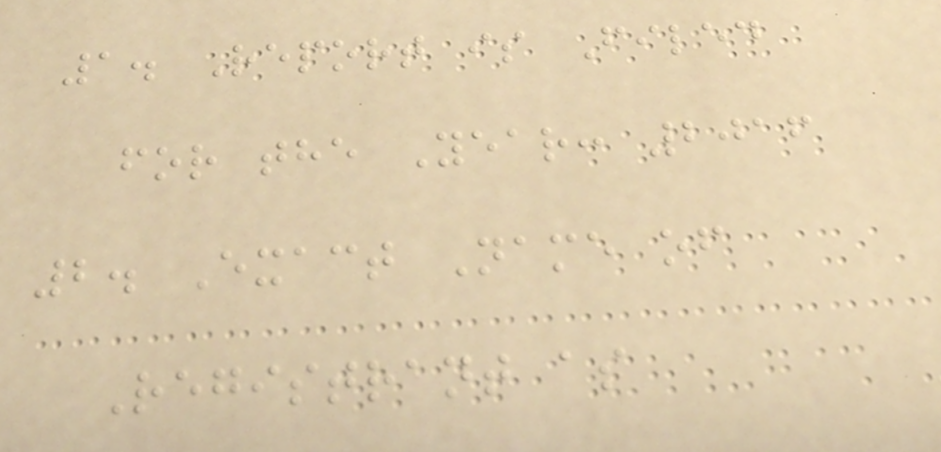1. Report is Filed
for the Year: 2016
2. Exact Name of
Registrant as
